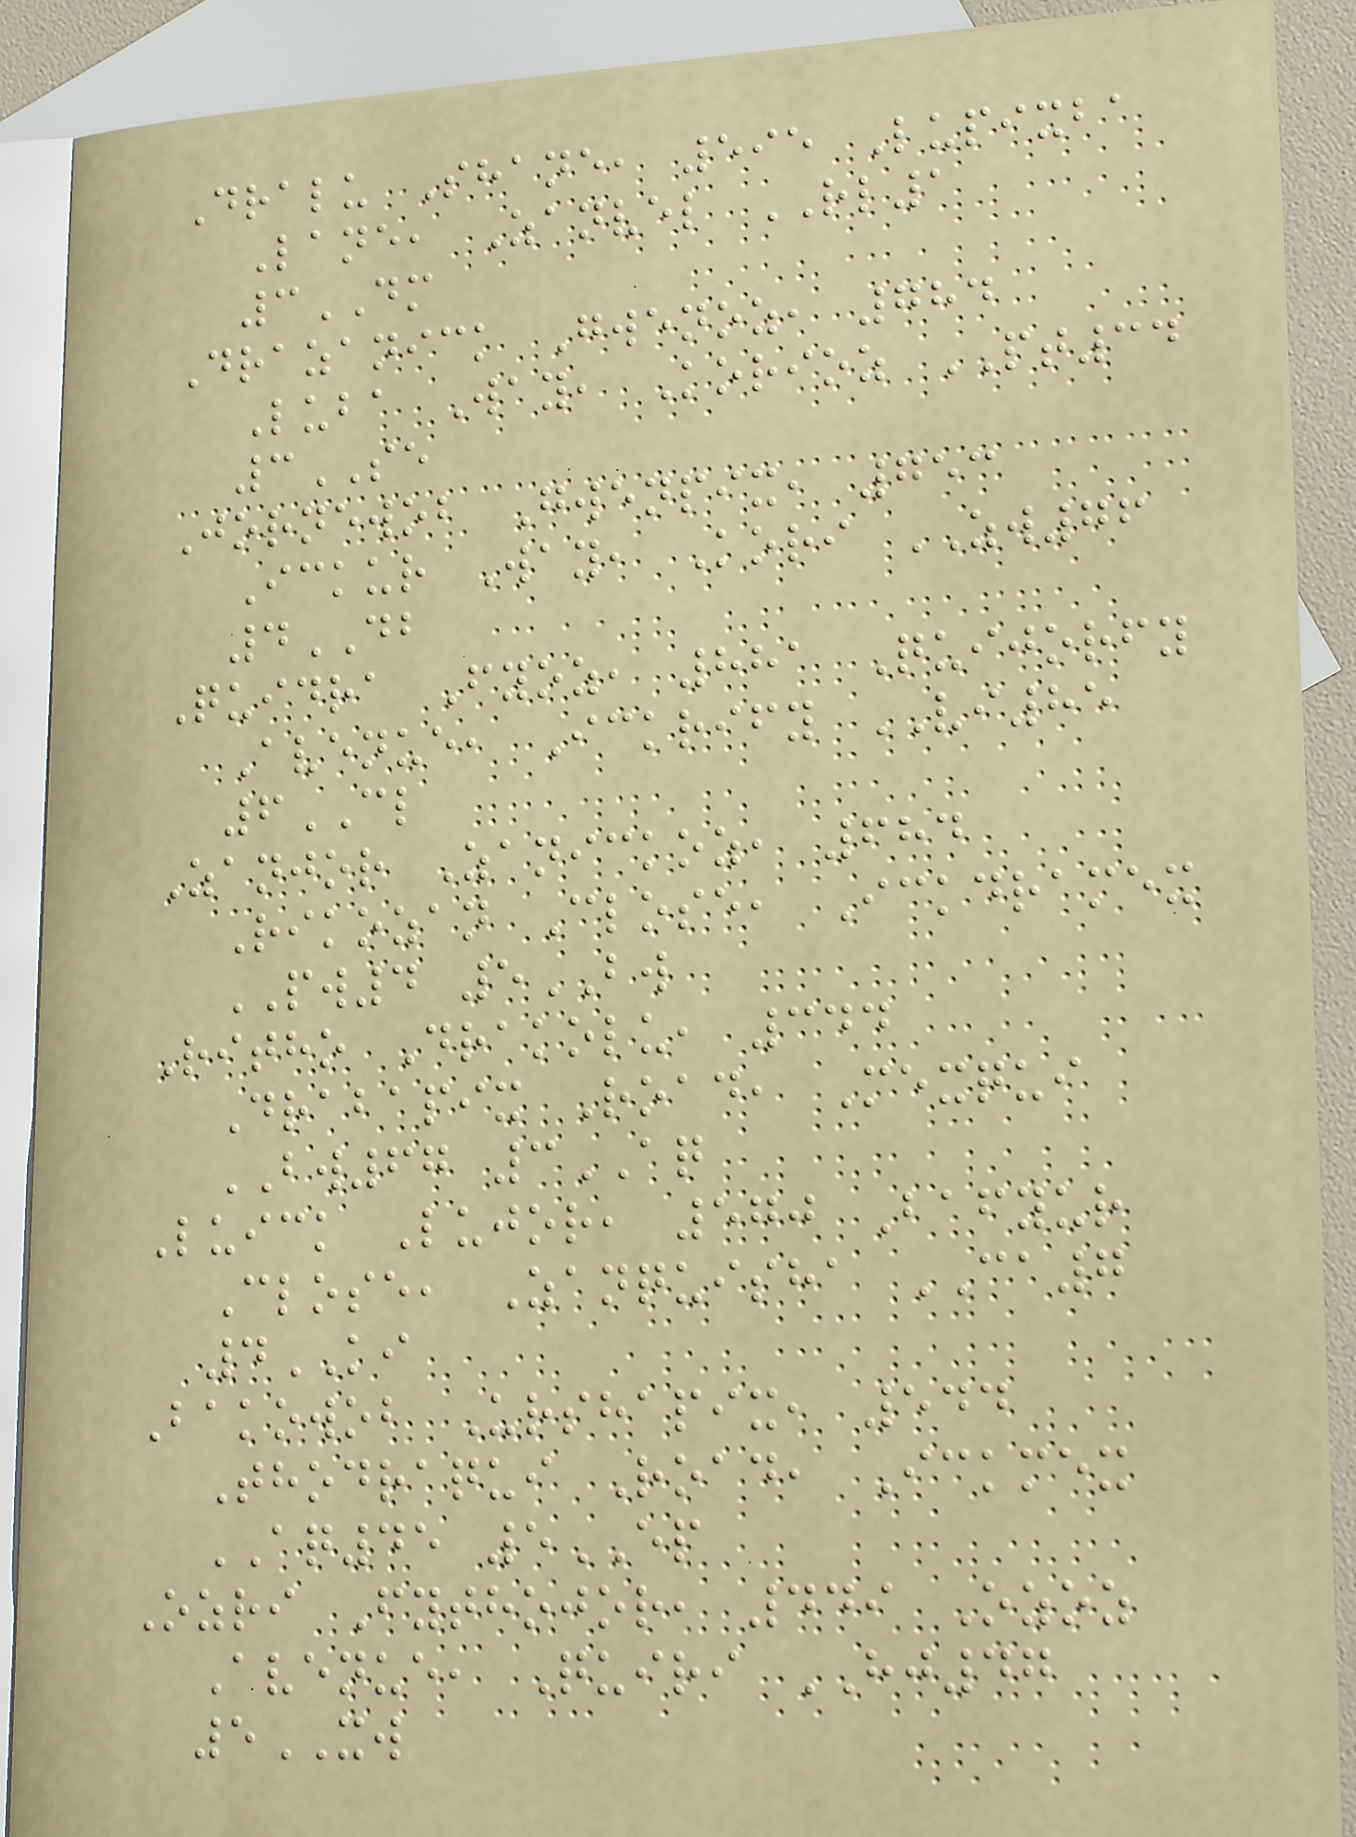Dralu Shane, 595 Lupixba
Lane, Zanvel RL1
3DM
Drazanick Gwenoz, 784
Luba Way, Korioz PT34
3SE
Jornewob Gwenpix, 753
Ickur Way, Kori ZW76
4DB
Quidra Fyoz, 881 Quijorfy
Avenue, Ickrify VI85
6CL
Zanjor Zanickoz, 684
Rikozan Close, Ickdramex
PW4 5BW
Ritho Drakolu, 344
Drabapix Road, Mexqui
BW67 3AQ
Luick Lujor, 570 Bafyur
Close, Zanquisha CA7
4KI
Bakowob Urshapix, 544
Thodraqui Road, Ickmex
AQ45 5EP
Ozri Fythojor, 449 Ozoz
Avenue, Quiri HJ47
5XW
